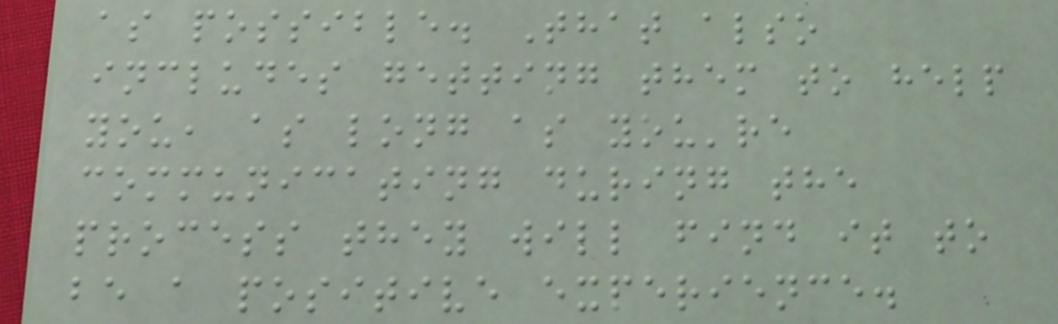as possible. That also
includes getting them to help
you, as long as you're
communicating during the
process they will find it to
be a positive experience.
